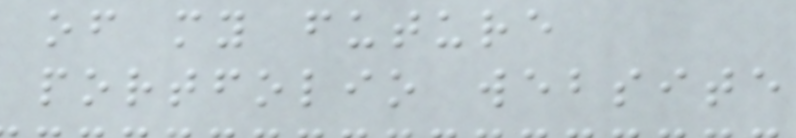of my future
portfolio website
